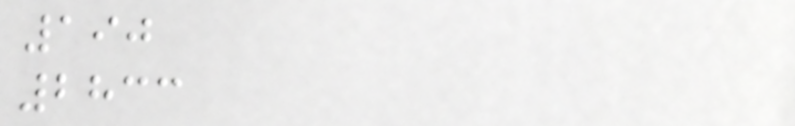190
2833
